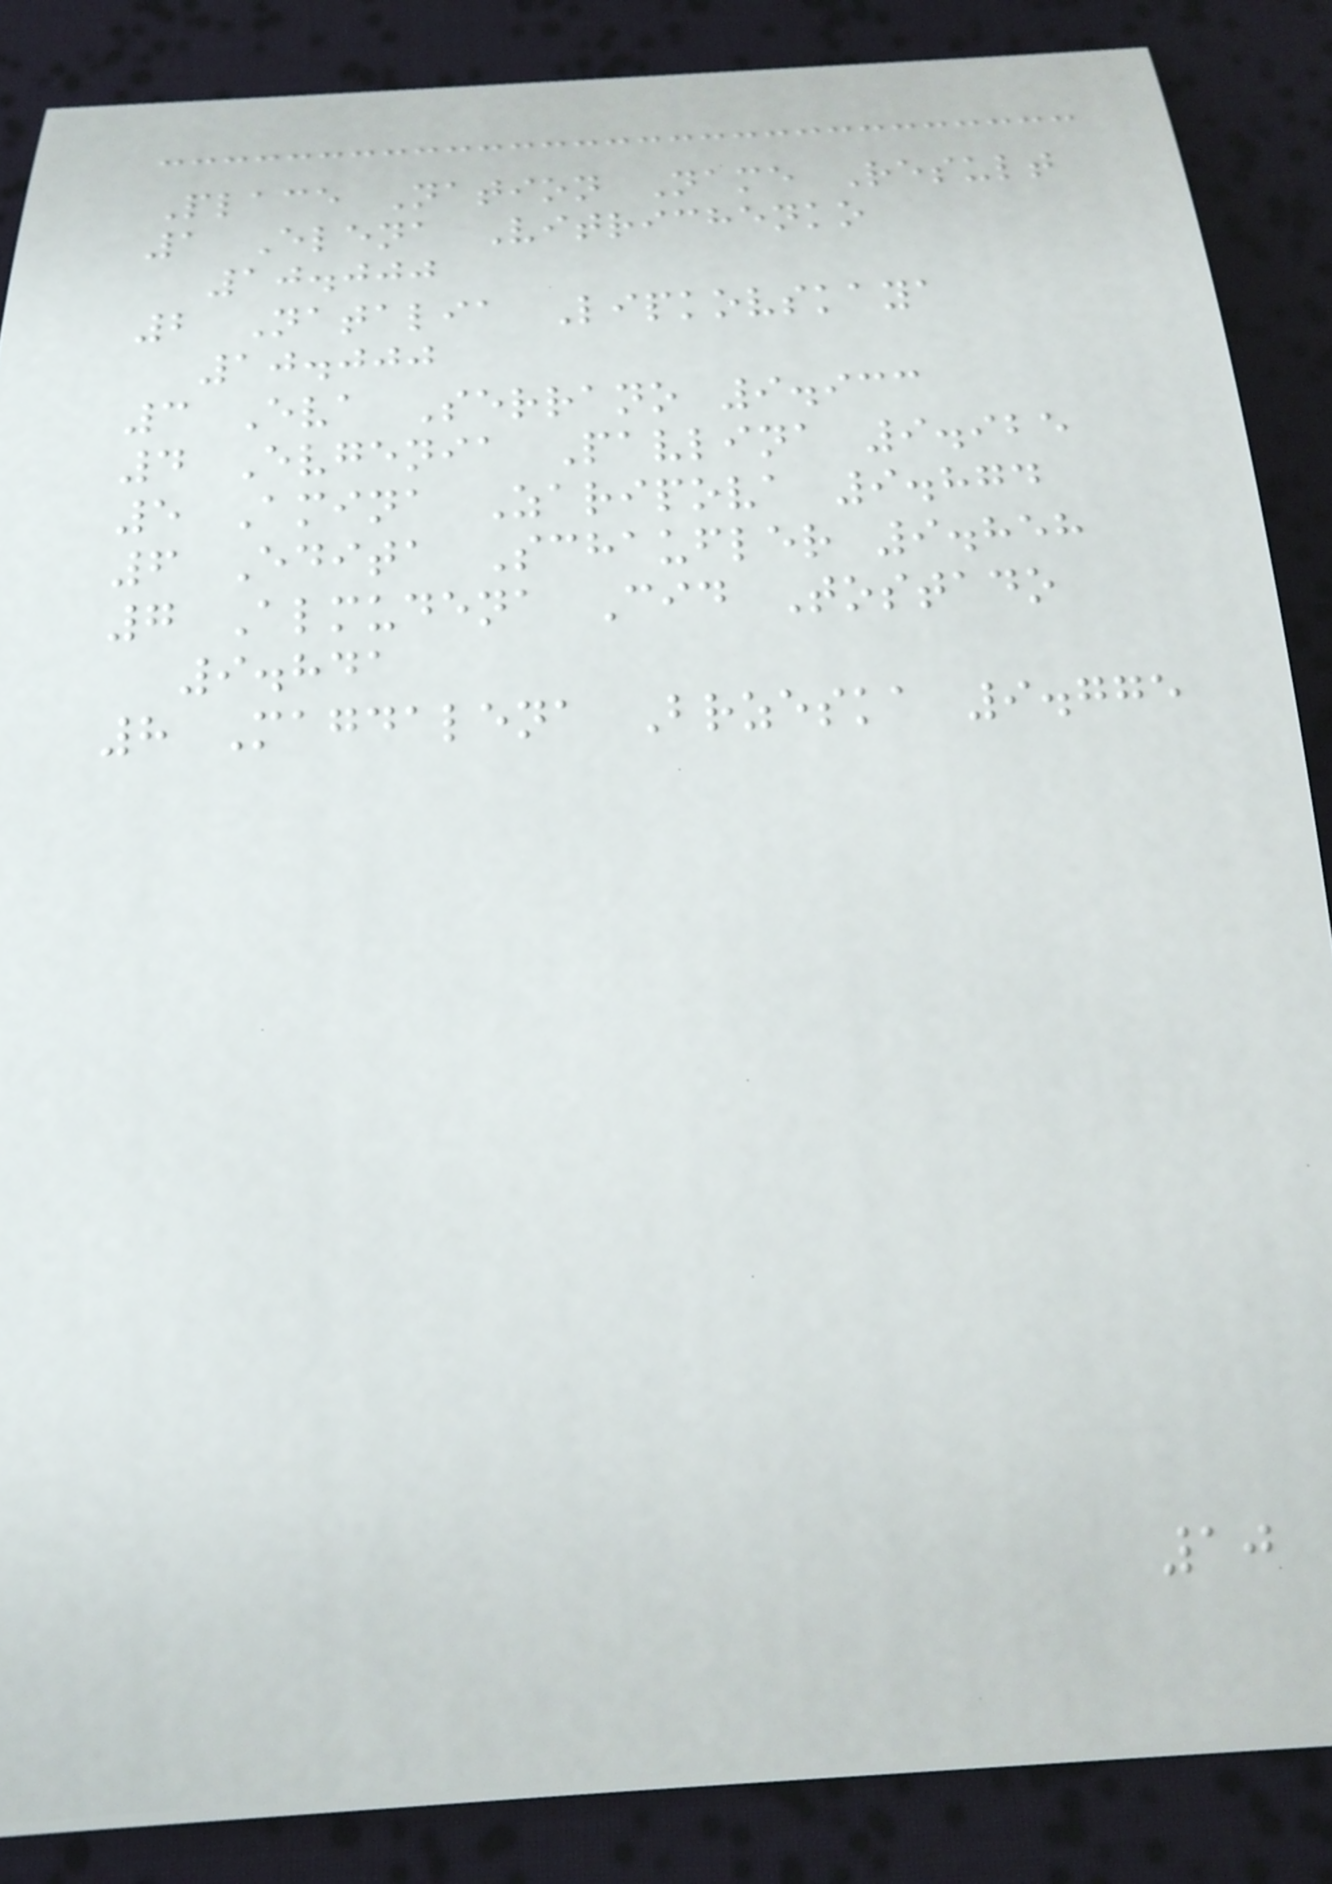Place Nation Name Result
1 Elena Vitrichenko
10.000
2 Natalia Lipkovskaya
10.000
3 Eva Serrano 9.933
4 Evgenia Pavlina 9.925
5 Amina Zaripova 9.874
6 Edita Schaufler 9.858
7 Almudena Cid Tostado
9.841
8 Magdalena Brzeska 9.775
10
